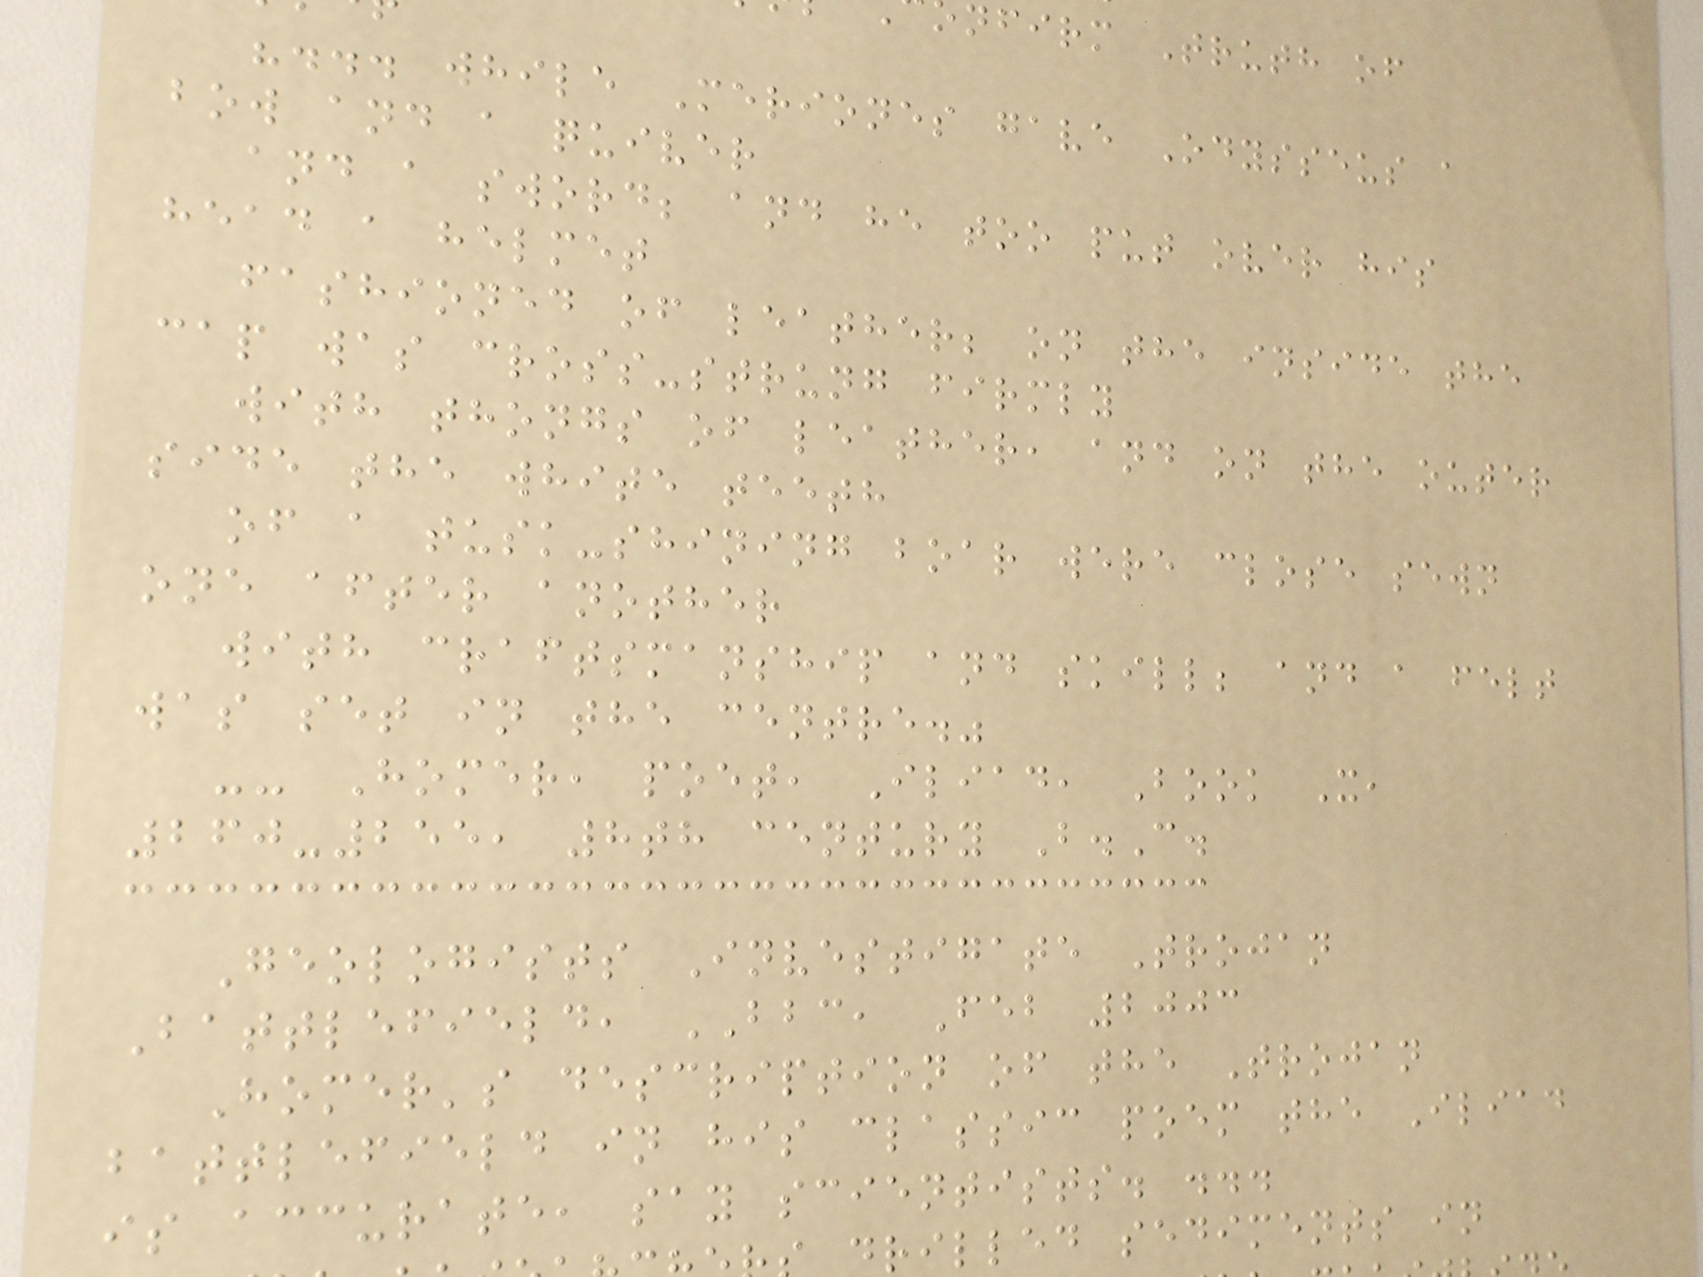nfirm Truth of
"... while Meriones gave Odysseus a
bow and a quiver
and a sword; and he too put over his
head a helmet
fashioned of leather; on the inside the
cap was cross-strung firmly
with thongs of leather, and on the outer
side the white teeth
of a tusk-shining boar were close sewn
one after another
with craftsmanship and skill; and a felt
was set in the centre."
-- Homer, poet, Iliad, Book X,
260-255, 8th century B.C.
Geologists Investigate Trojan
Battlefield, BBC, Feb 2003
Homer's description of the Trojan
battlefield in his classic poem the Iliad
is accurate, say scientists. ...
drilled sediments in
